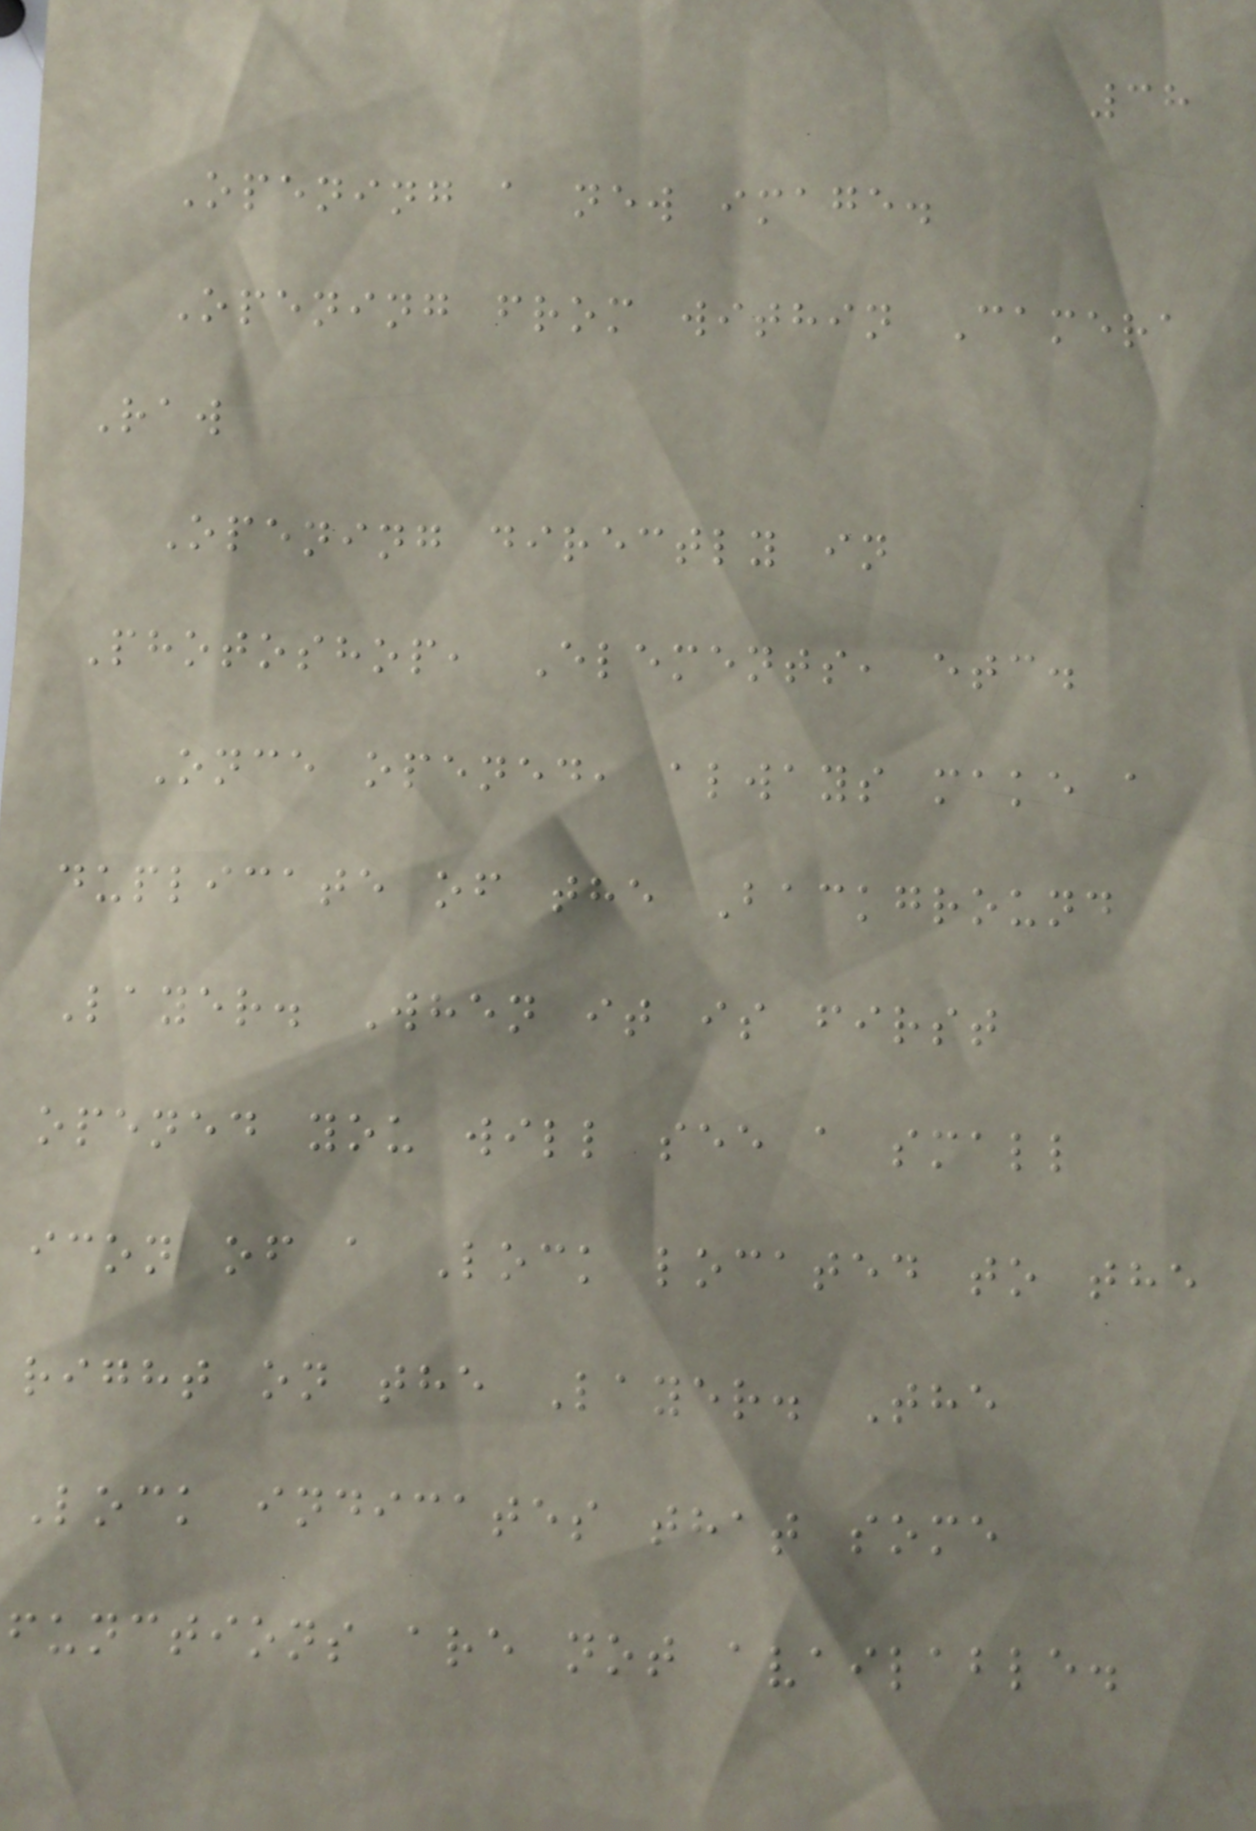38
Opening a new image.
Opening from within Camera
Raw
Opening directly in
Photoshop, Elements, etc.
Once opened, always make a
duplicate of the Background
Layer. When it is first
opened you will see a small
icon of a Lock located to the
right on the Layer. The
Lock indicates that some
functions are not available.
